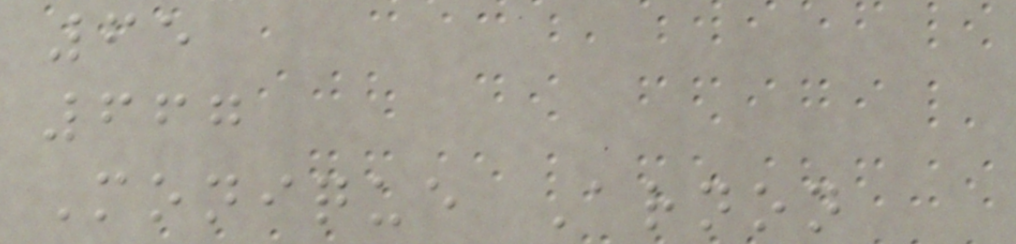65
667
Monique Arnon
